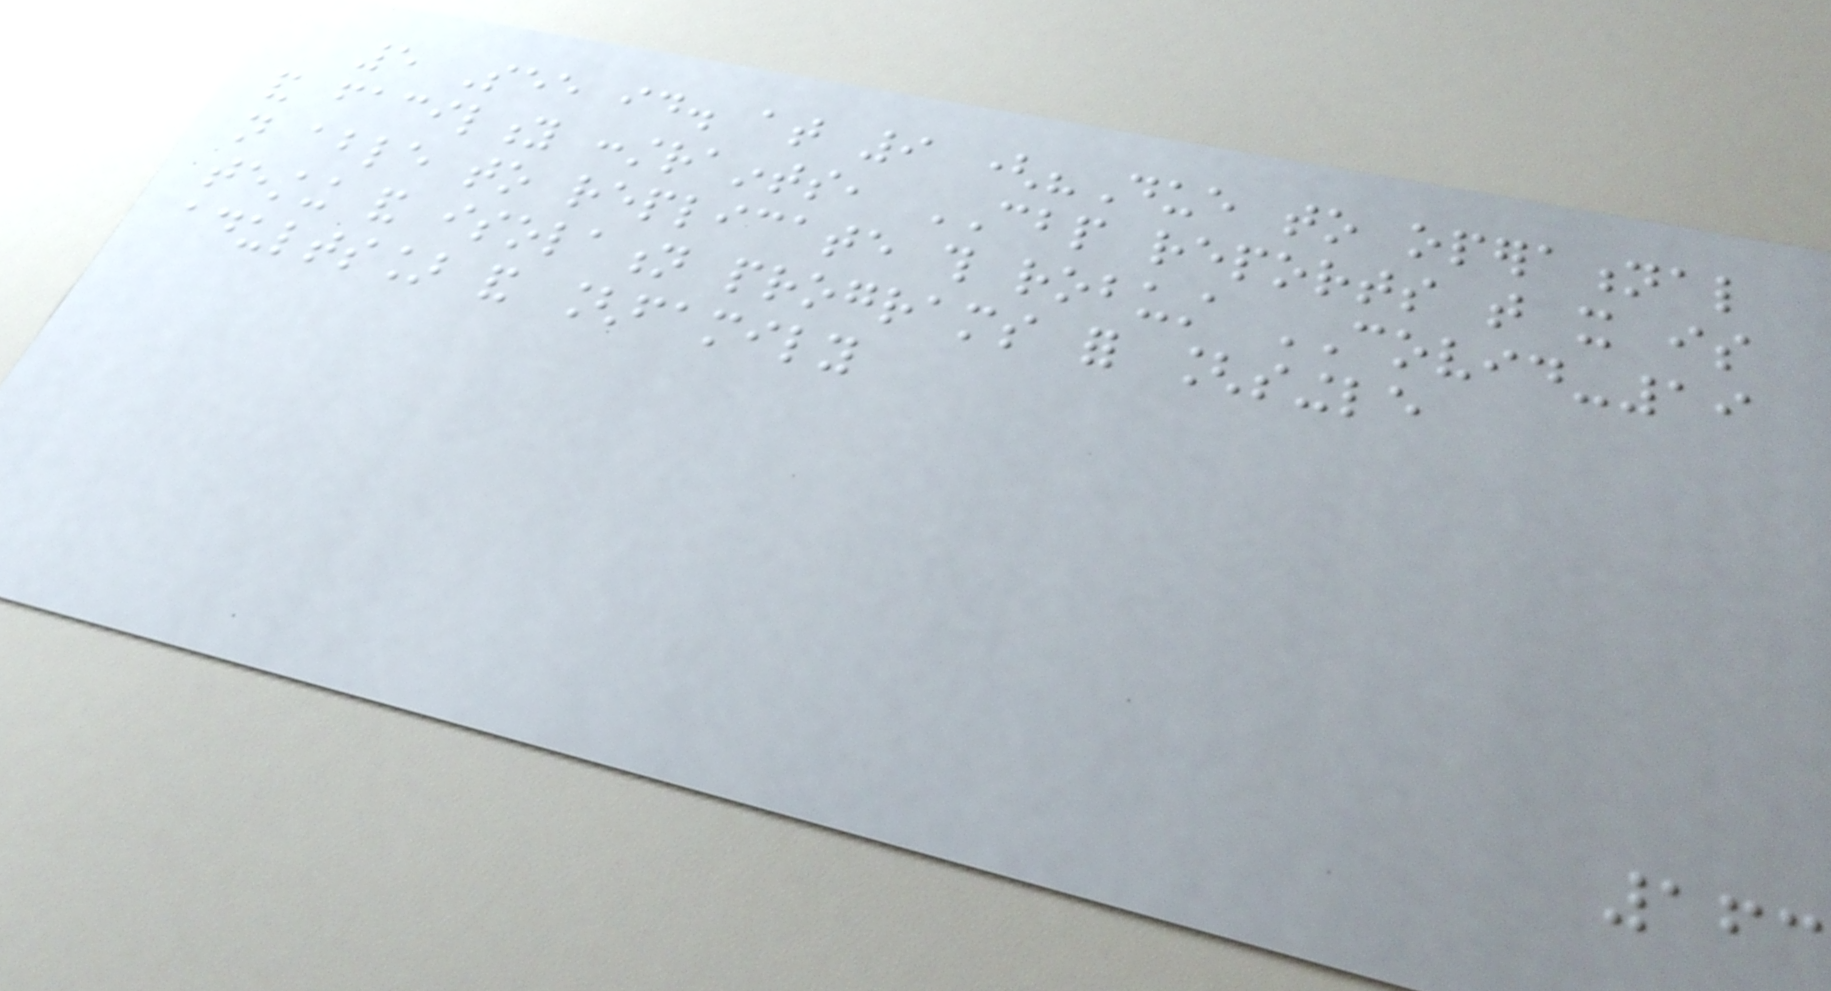5 See id. at 9 ("Due to operational
and facility constraints, CBP reports that it is
not able to replicate this robust COVID-19
testing and isolation programs for [single
adults] and [family
163
